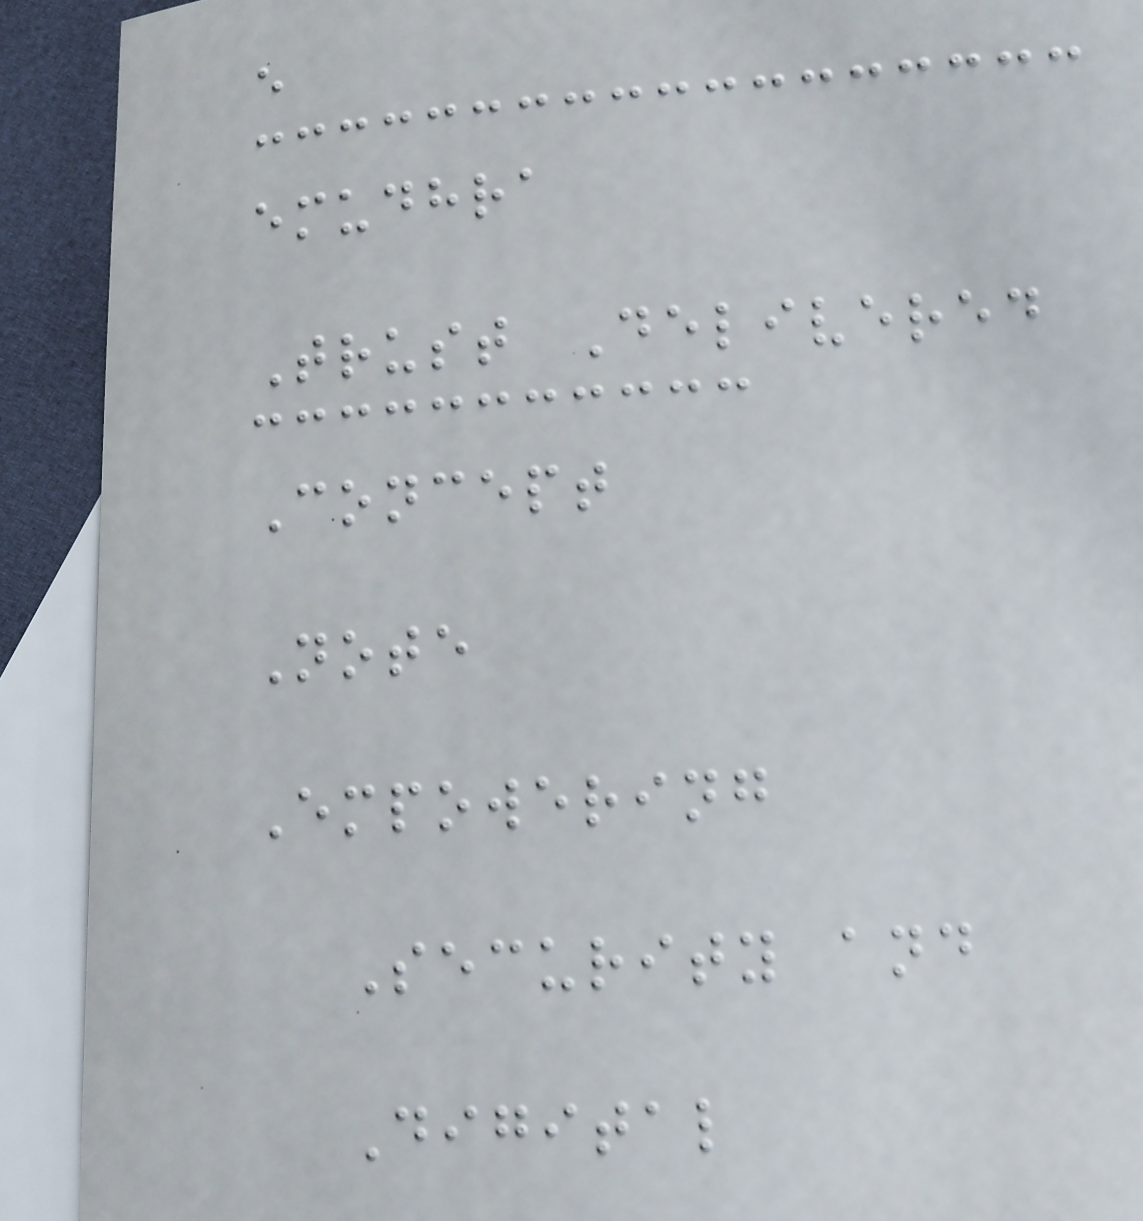e
emudhra
Trust Delivered
Concept
Note
Empowering
Security and
Digital
